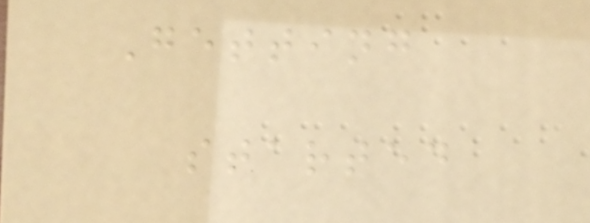Getting
started
